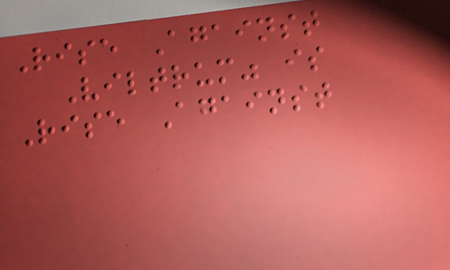Rise Against
Viltrum" is
Rise Against
